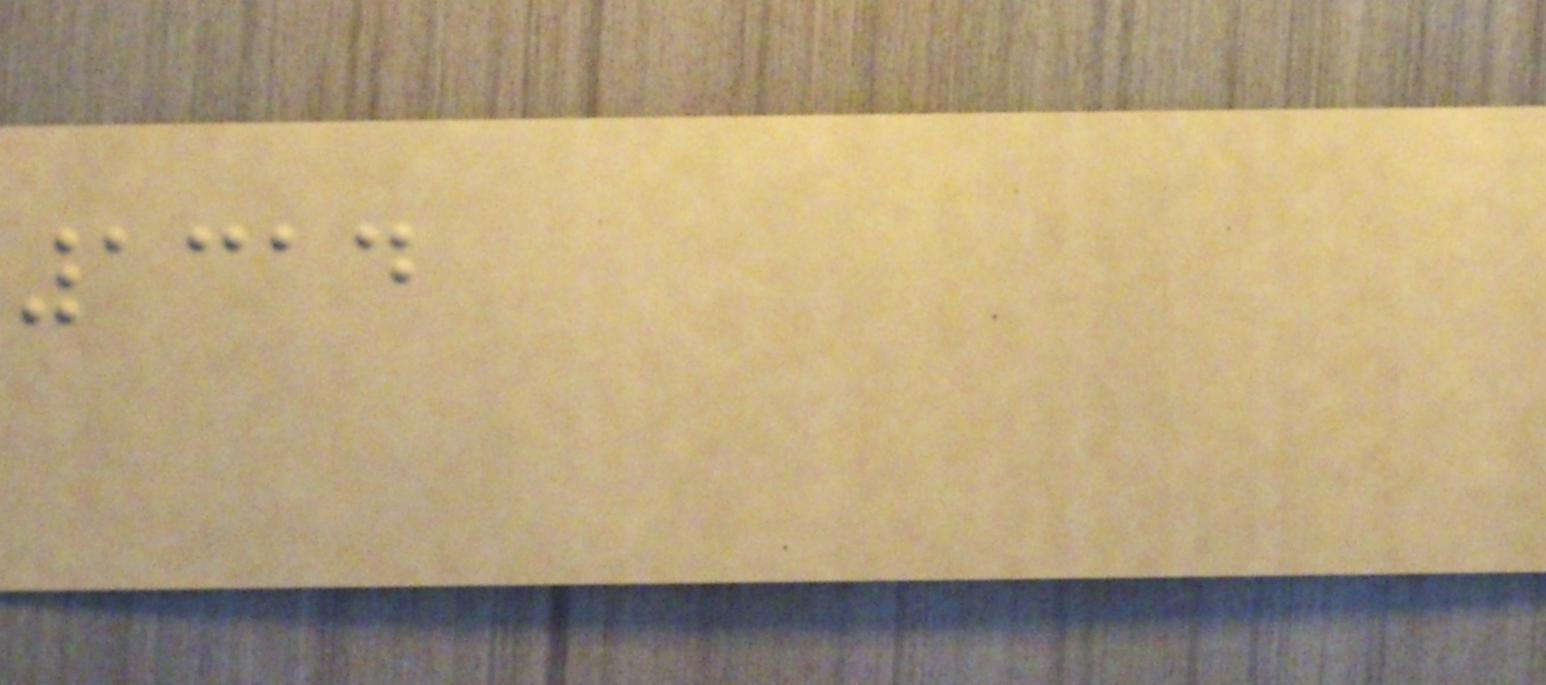1314
